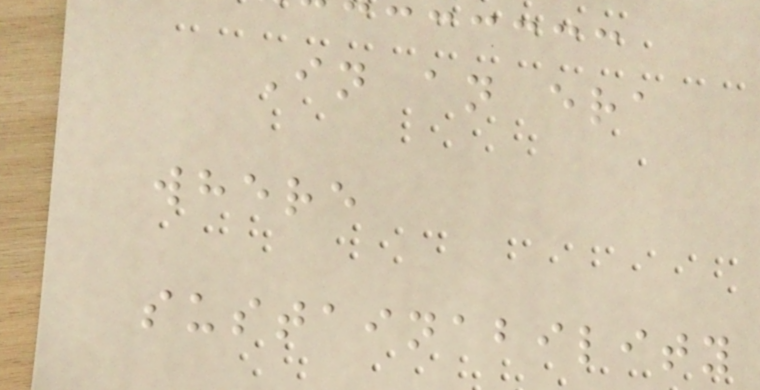In an era
where
sustainability
